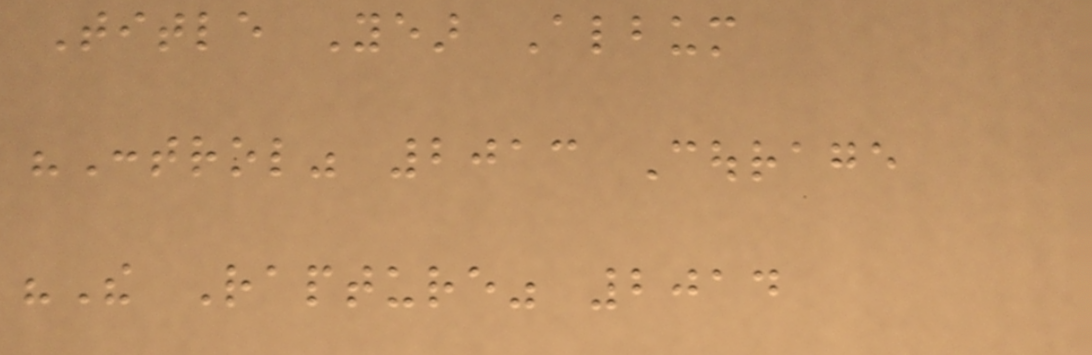Title Year Album
"Control" 2013 Courage
"The Rapture" 2014
